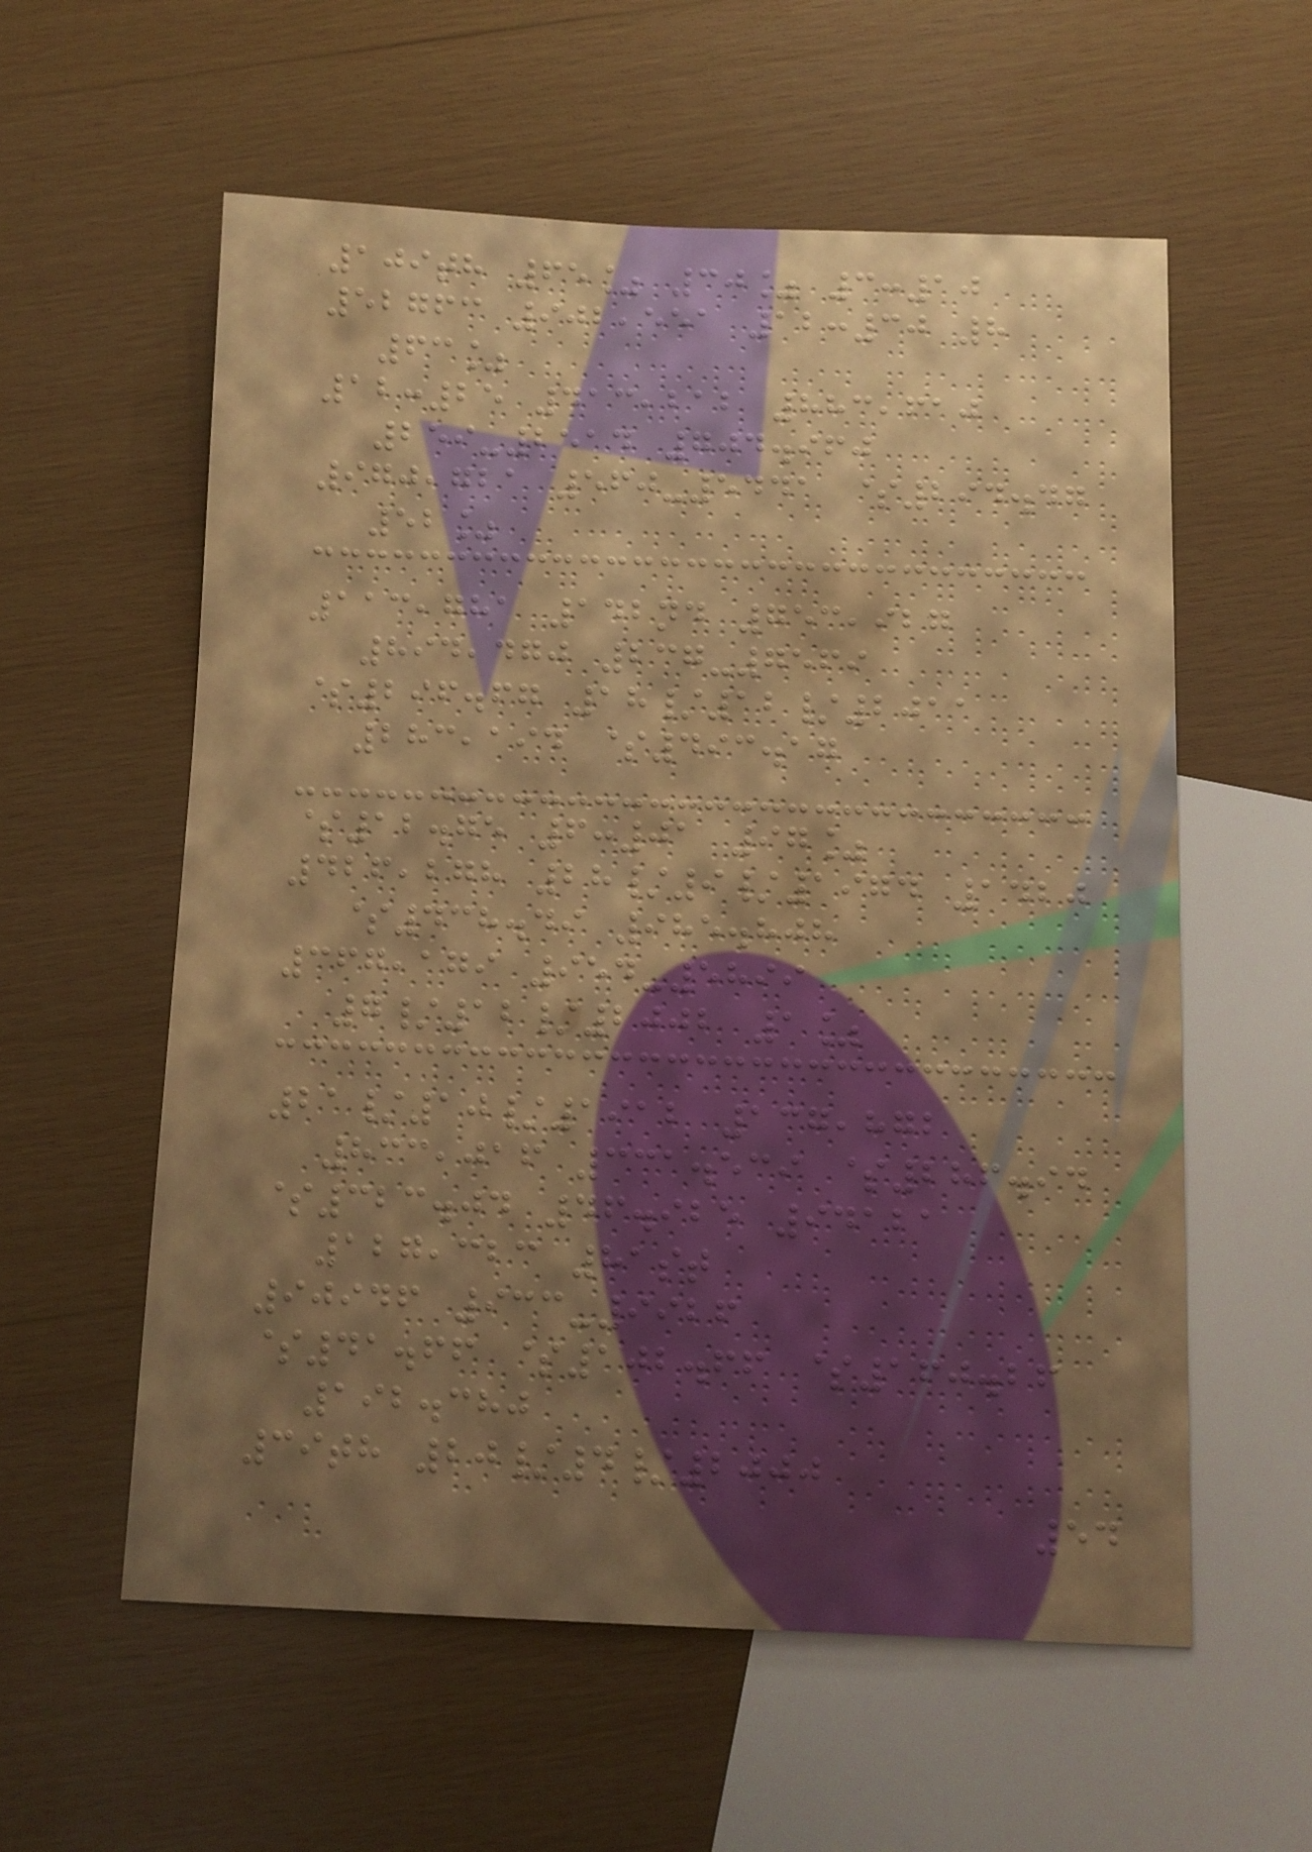109th 65% 30% 3:10
52763 902,551 12:30 8
63%
12:25 413,212 883,610
259-2514 704.960
970,721 560-5441 $294.47
52%
113,781 142nd 753,927
894,470 237-7569
$296.67 18/12/2011
283,194 $493.17
$12.75 6:01 97%
426,278 28/9/1974 1420
$438.49 985.808
367,179 954-5899
7/12/2002 1%
21/10/1912 137,872
833,016 331.539 $286.94
$323.04 46.925 94121
127,323 81st
90946 933-9926
$41.66 $102.66 $160.26
192.380
39th 20/4/2000
54
